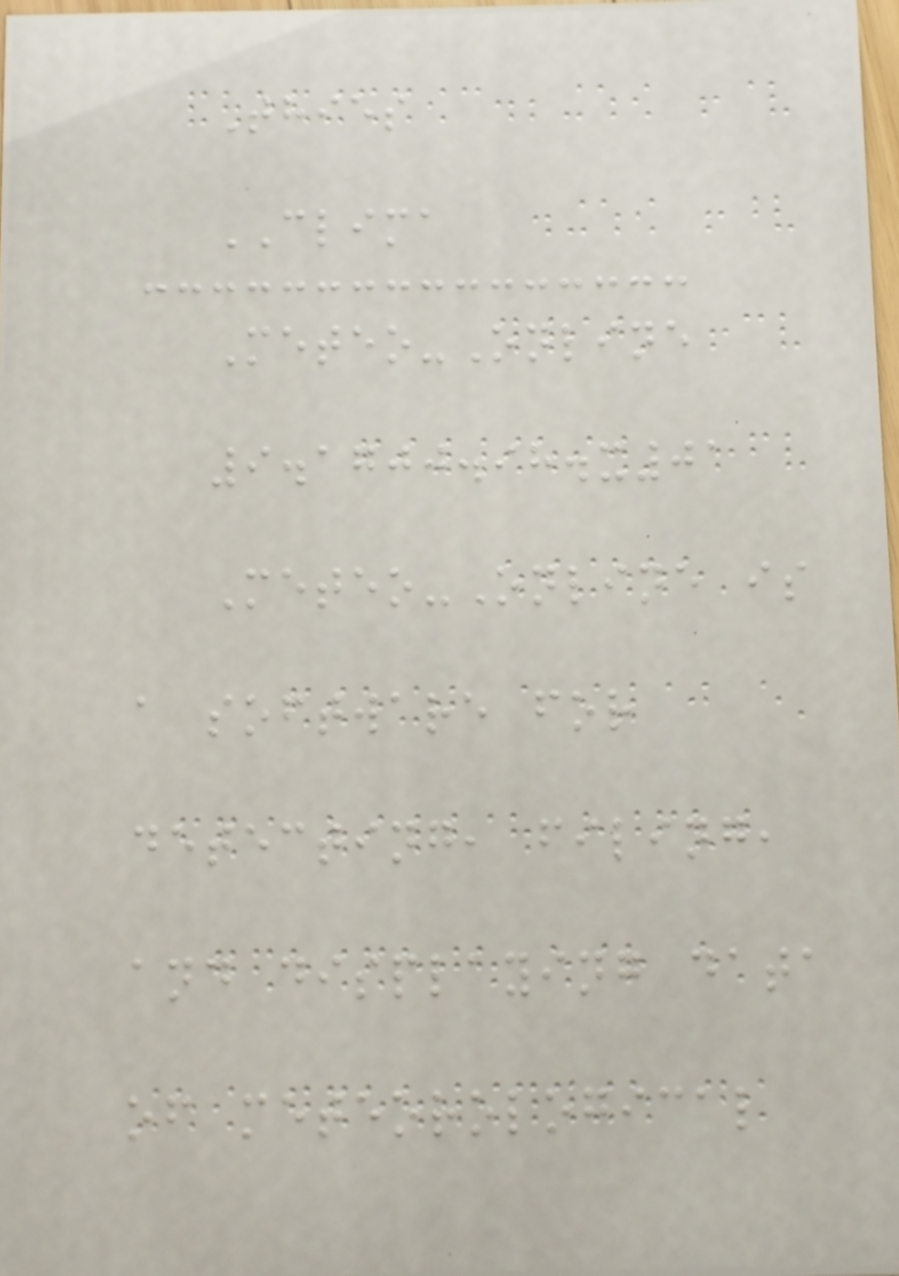Thies
CLIMA
Meteo-Online
9.1700.98.x01
Meteo-Online is
a software for
detecting, filing,
and displaying data
of meteorological
